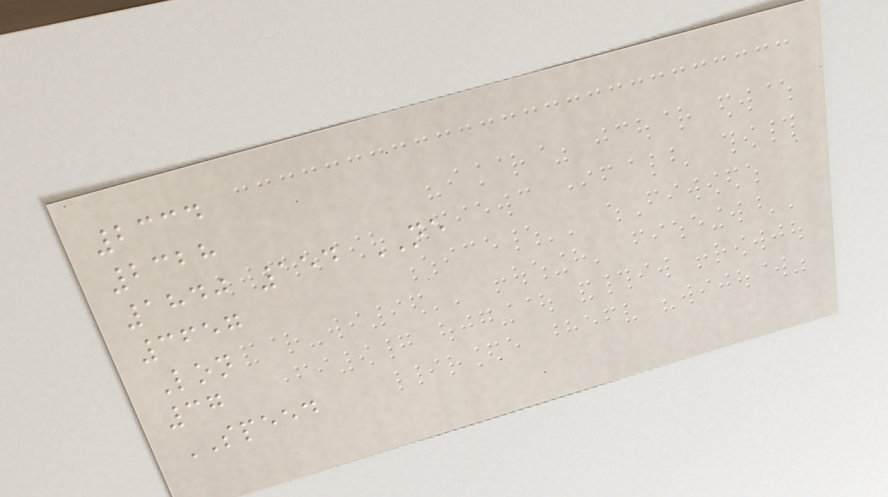2334
2328
1840 154 NE
3657
Lon
37
SPEED
